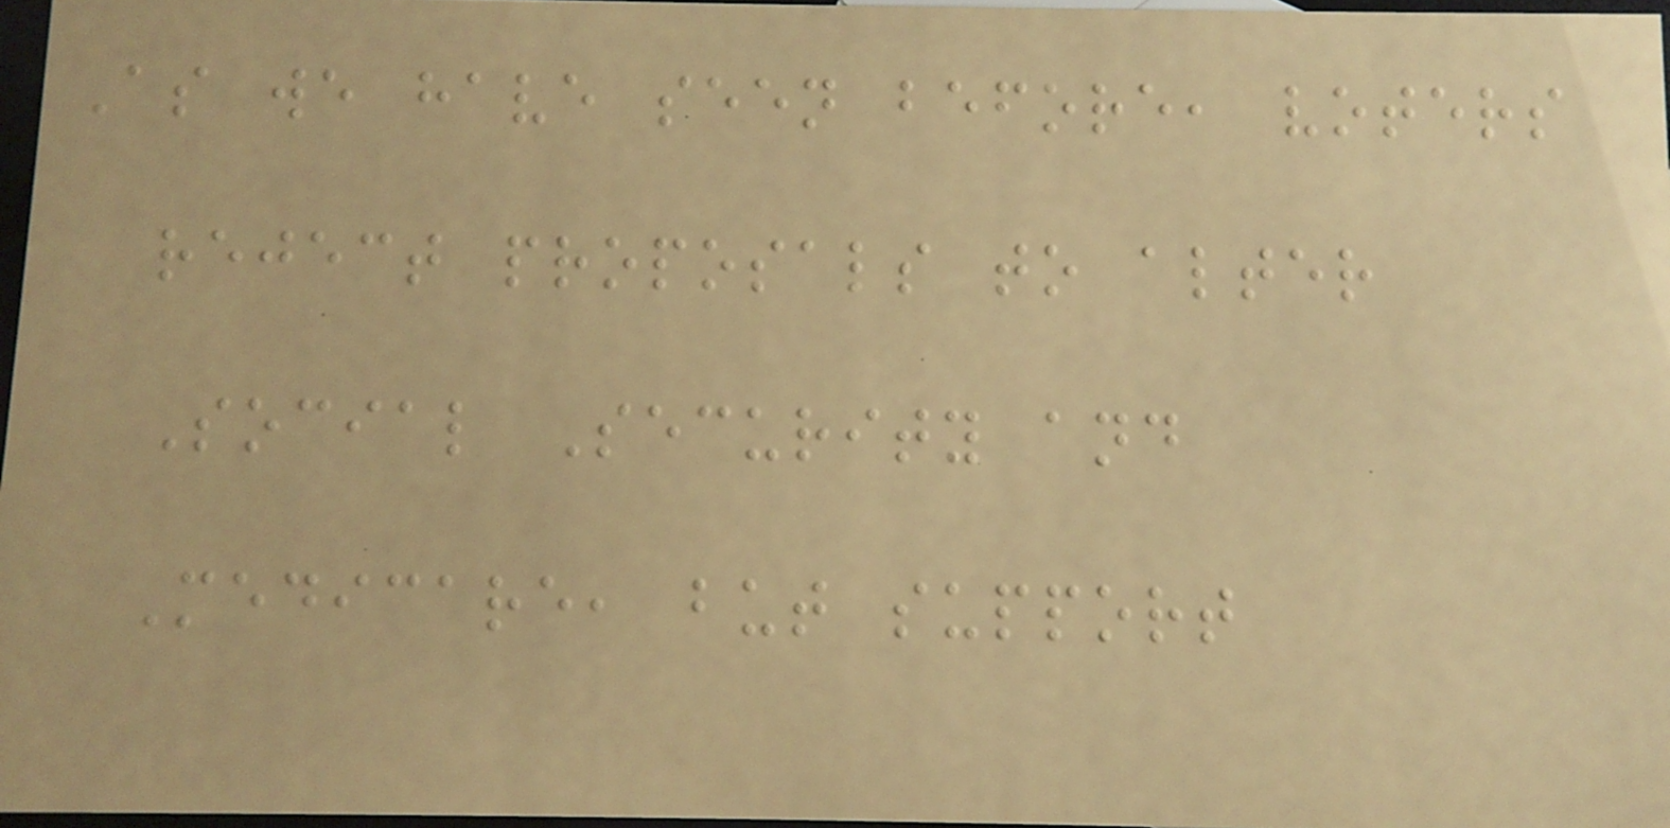As we have seen before, voters
reject proposals to alter
Social Security and
Medicare, but support
